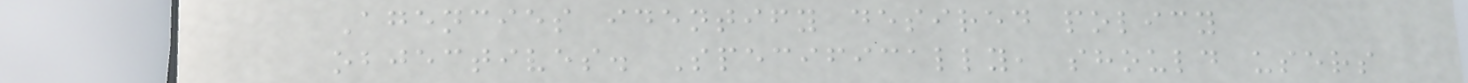Agencies identify desired policy
objectives. Specifically, should users
